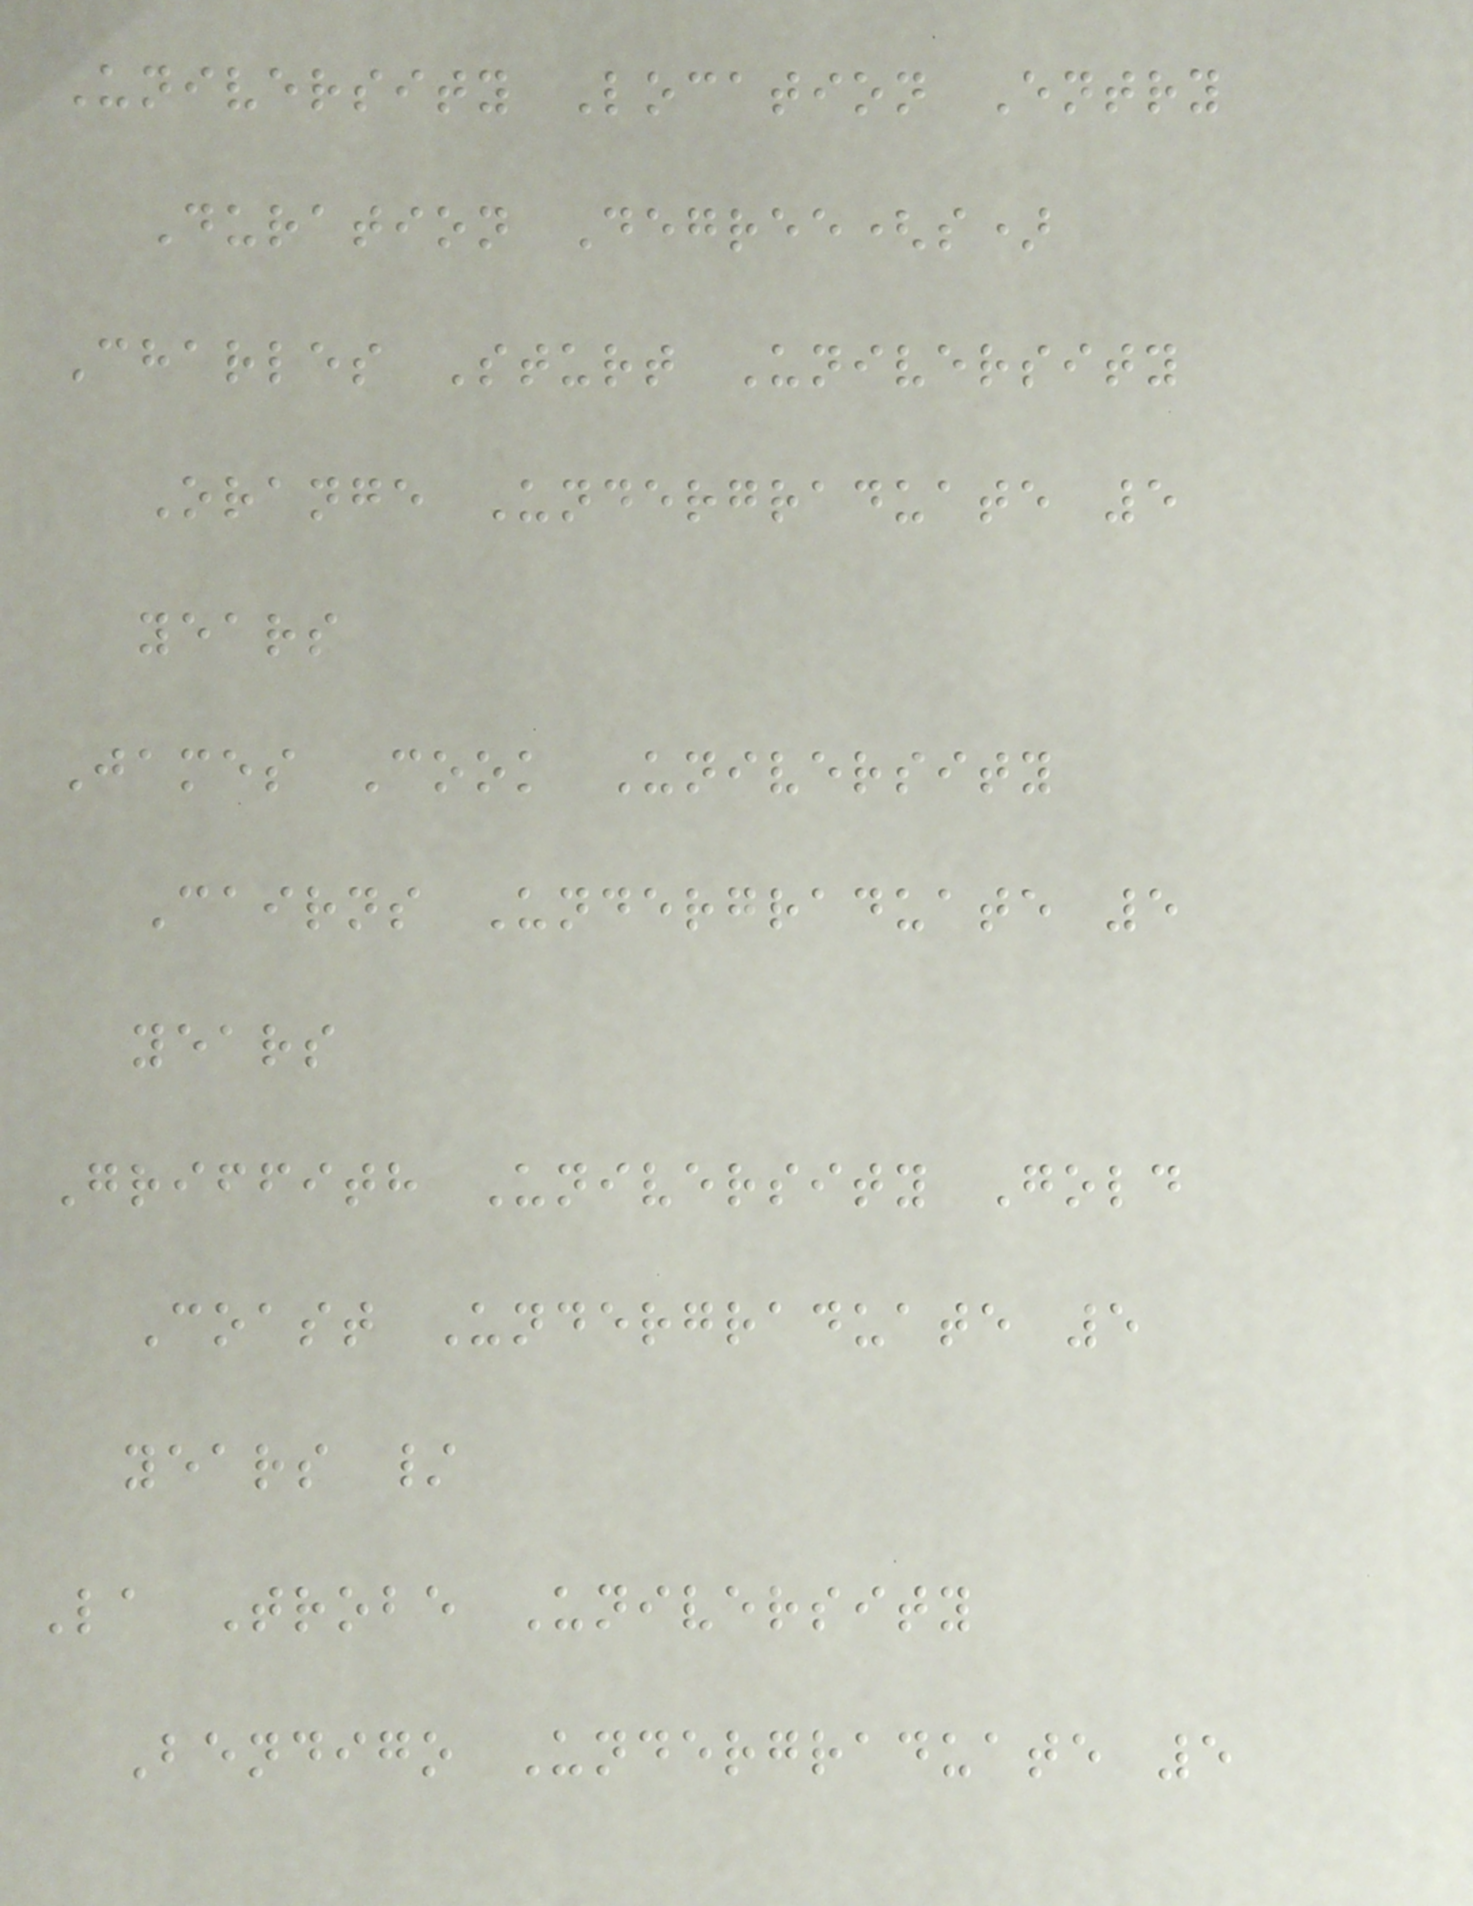University Location Entry
Duration Degree(s)
Charles Sturt University
Orange Undergraduate 5
years
James Cook University
Cairns Undergraduate 5
years
Griffith University Gold
Coast Undergraduate 5
years /
La Trobe University
Bendigo Undergraduate 5
